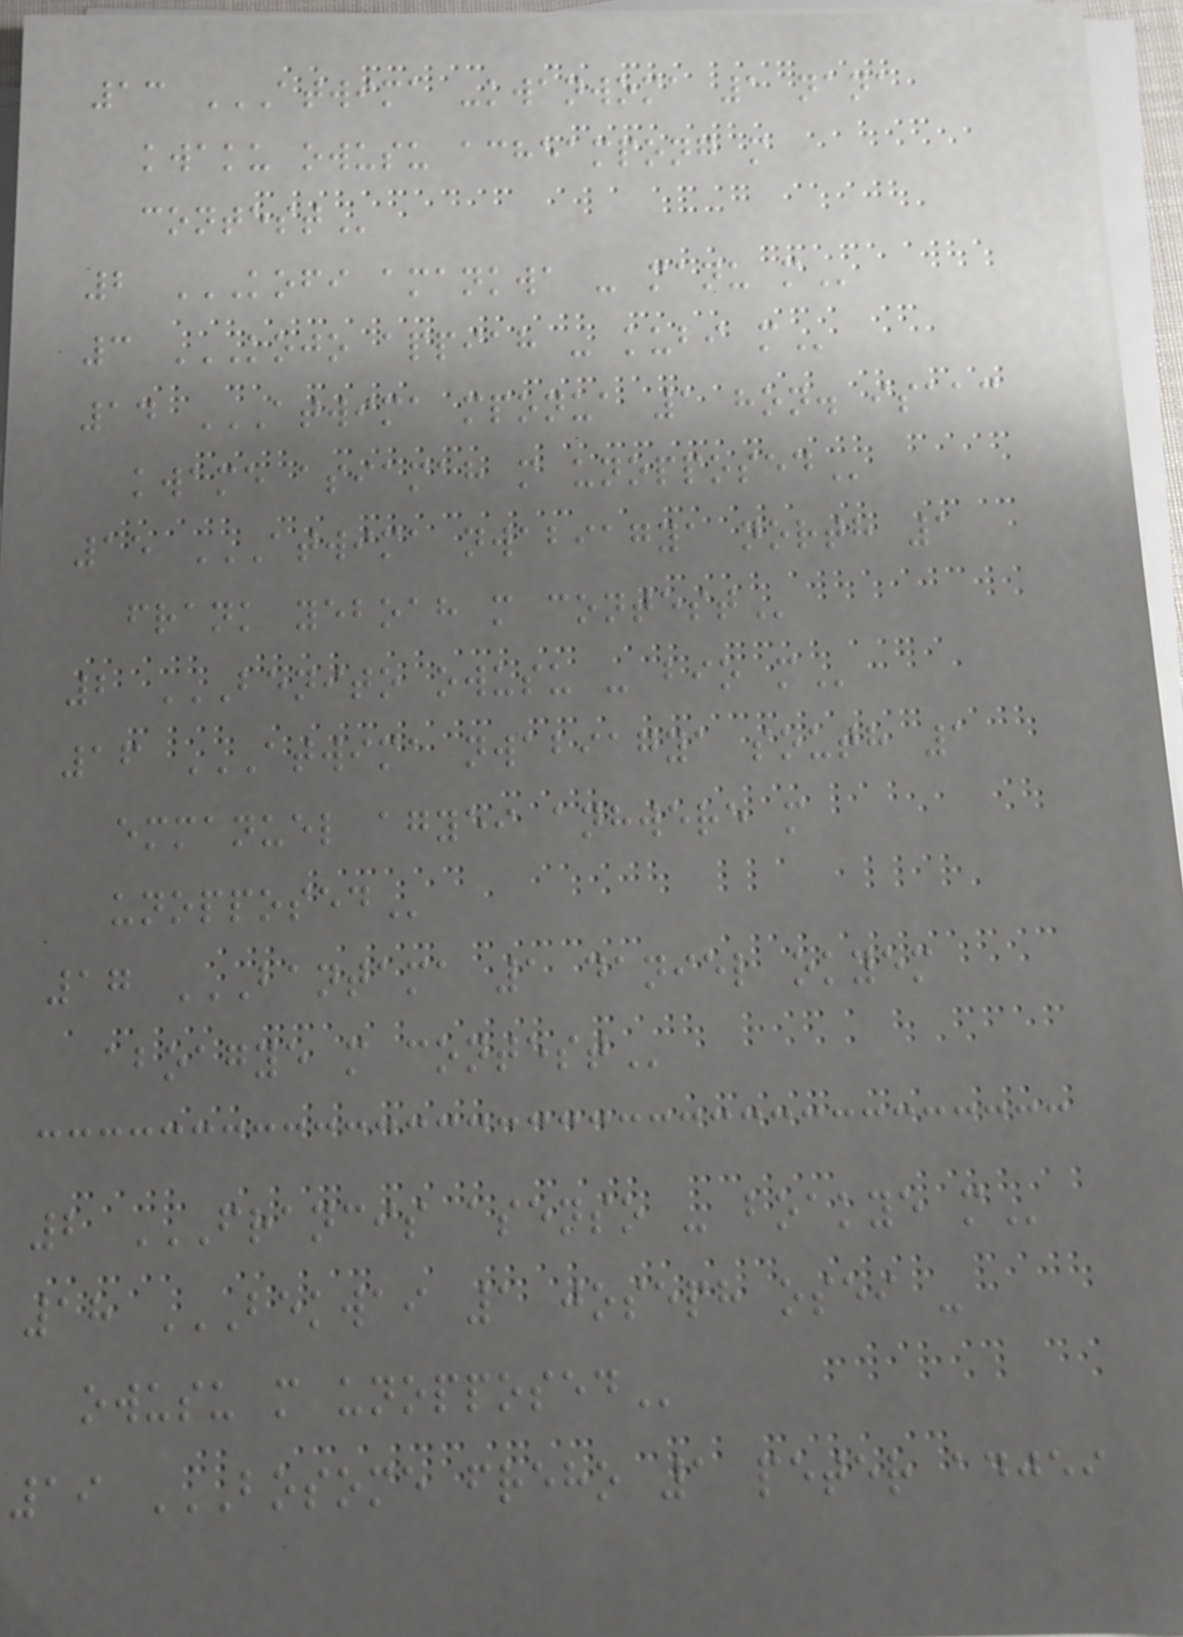13 ATWIMA -KWANWOMA 1 NANA
KWAKU OWUSU ACHEAMPONG M
CONTEST
2 KOFI AMANKWA - MANU M
3 KOJO APPIAH - KUBI M
14 ATWIMA MPONUA 1 HON. ISAAC
KWAME ASIAMAH M UNOPPOSED
15 ATWIMA NWABIAGYA NORTH 1
FRANK YEBOAH M CONTEST
2 BENITO OWUSU - BIO M
16 ATWIMA NWABIAGYA SOUTH 1
EMMANUEL AGYEI ANHWERE M
UNOPPOSED
17 BANTAMA 1 DANIEL OKYEM
ABOAGYE M CONTEST
2 FRANCIS ASENSO - BOAKYE M
18 BEKWAI 1 JOSEPH OSEI -
OWUSU M UNOPPOSED
19 BOSOME FREHO 1 PETER ADJEI
